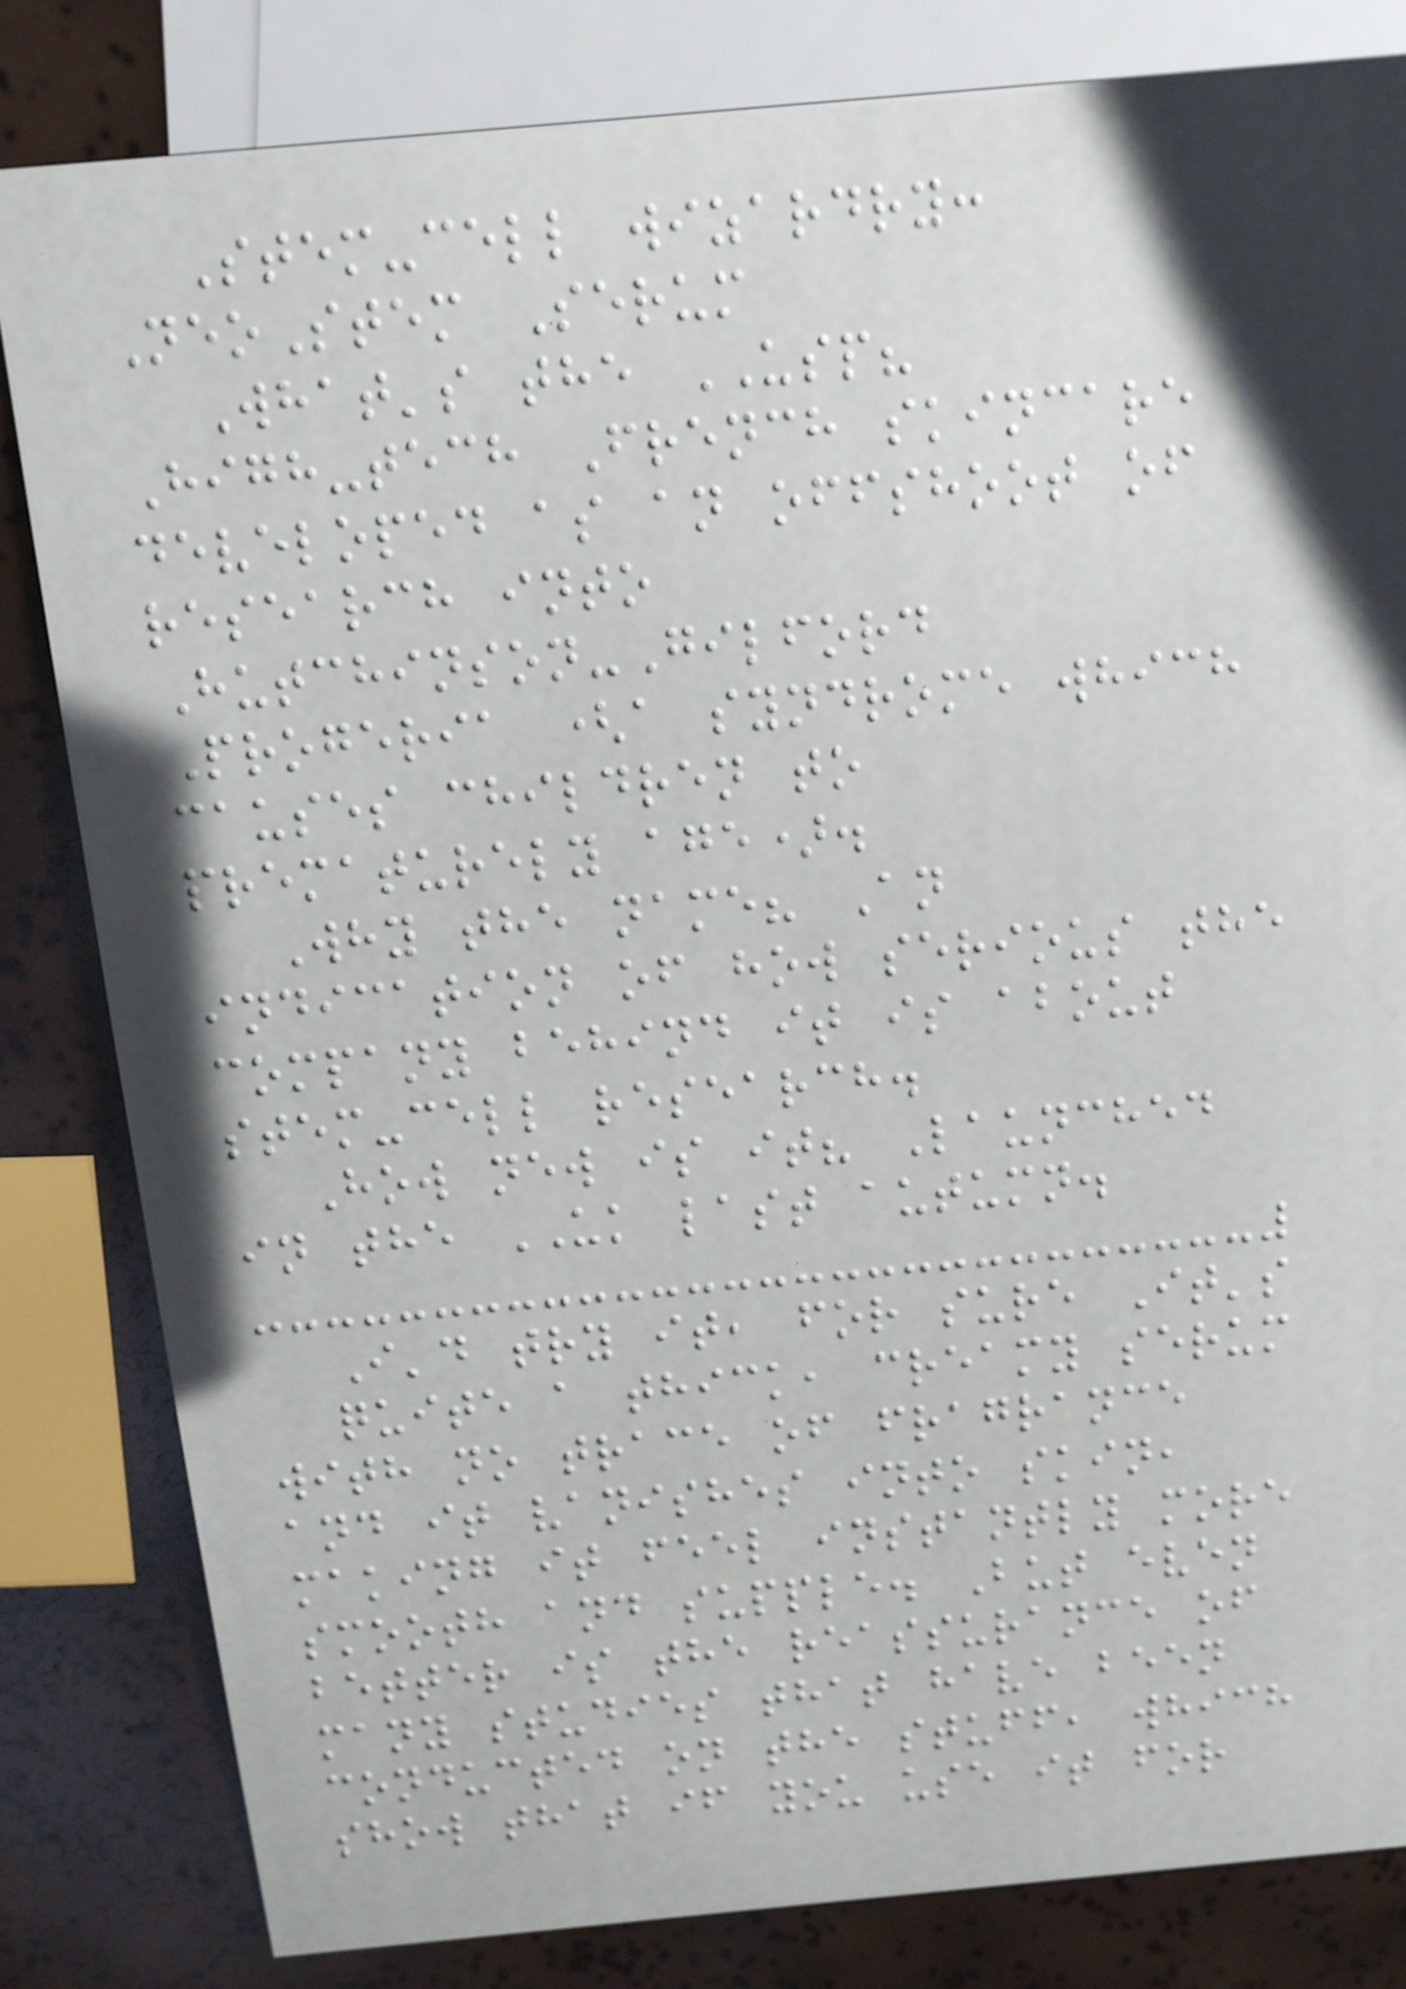Stem-cell wizardry:
NeoStem Serum
What's the USP?
High-tech French skincare
developed as an offshoot of
research into
Hutchinson-Gilford
Progeria (a syndrome which
causes children to
prematurely age).
Why the name? An
indication of how serious the
company behind it is about
stem-cell research.
How new is it? Launched
in the UK last autumn.
I'd try it, for sure It's
quite a thick, creamy serum
with no trace of fragrance
and it vanishes into skin,
making it feel instantly more
smooth and supple. But even
better is the reassurance of
many studies that have been
conducted on the stuff, which
show that if you use it for
